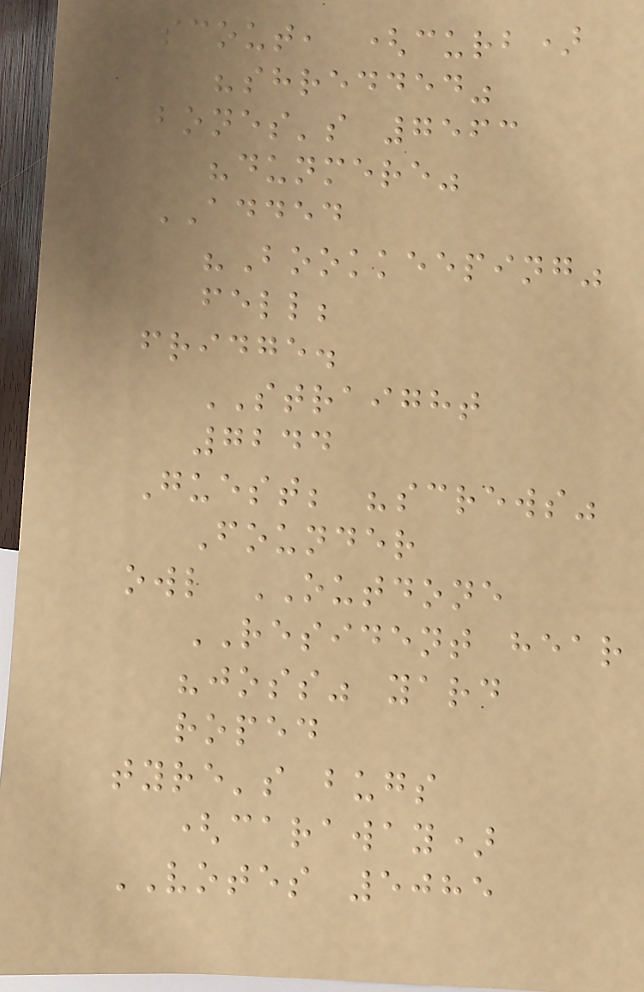scout, (curb)
"shredded"
bones's 7563
"dunmere"
ADDED
"Bookkeeping"
fell;
fridge.
STRAIGHT
7244
Guest; "screws"
Founder
owl OUTDONE
RESIDENT hear
"joss" yard
roped
tyre's bugs
(caraway)
VOTES 5085
